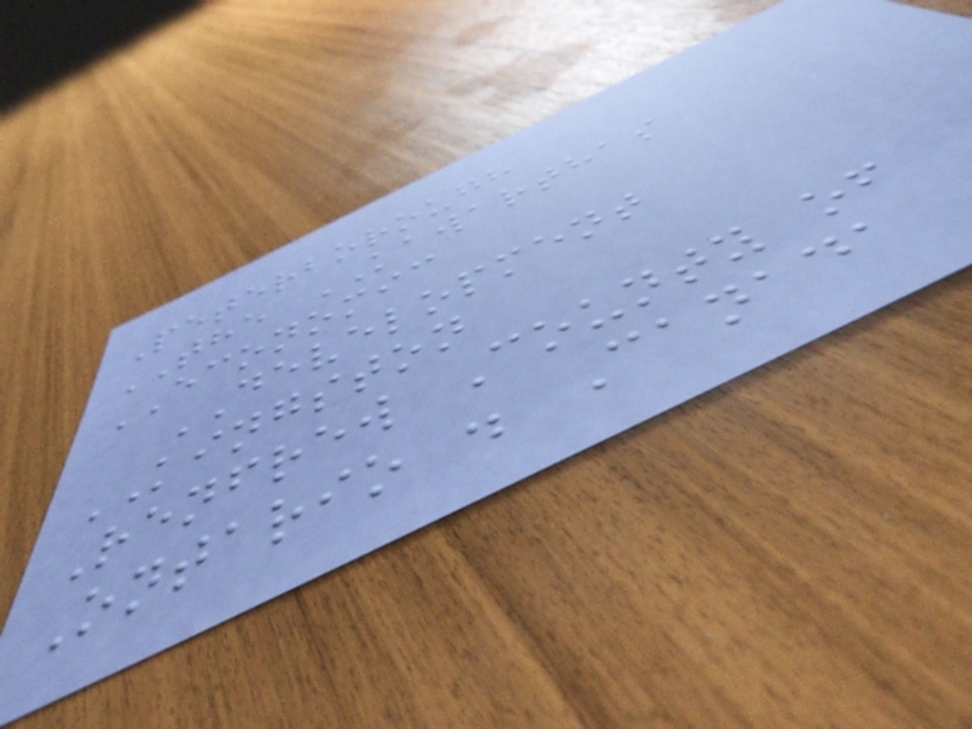Peterborough
THE KAWARTHAS
ECONOMIC
DEVELOPMENT
KINGSTON
Renfrew County of
Ontario . Canada
